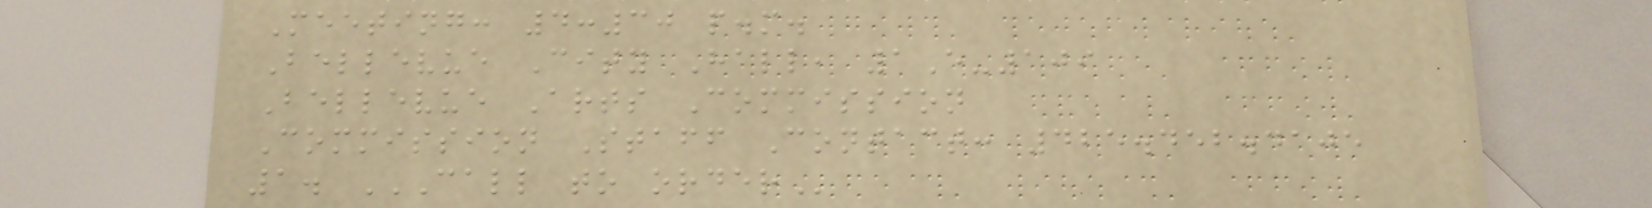Meeting: 4:30 p.m.
Bellevue City Hall, 1E-109
Bellevue Arts Commission
Commission Staff Contact: 425.452.4105
1. CALL TO ORDER
